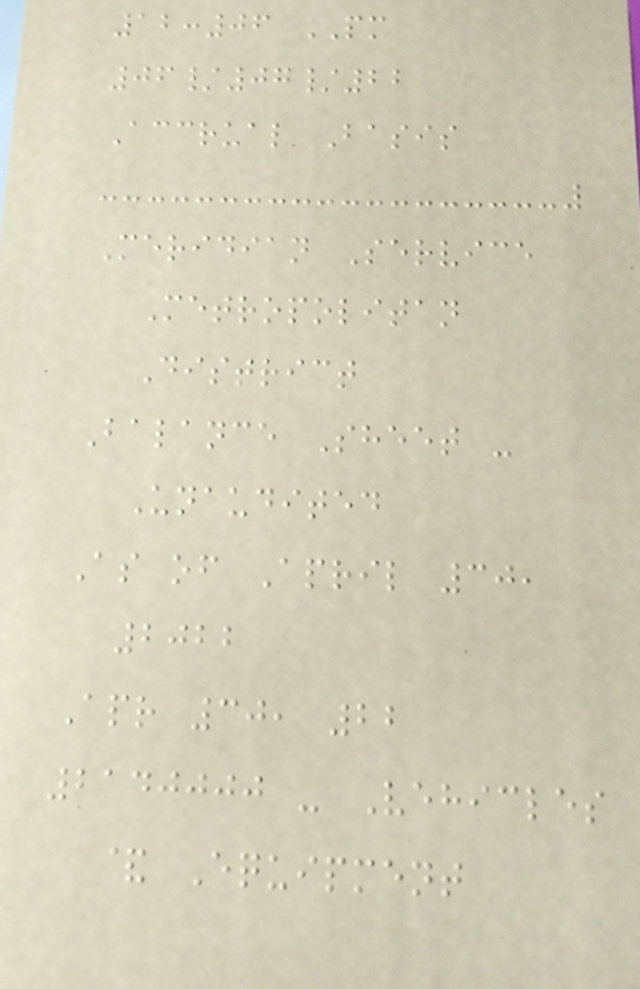12:06 PM
06/07/22
Accrual Basis
Meridian Service
Metropolitan
District
Balance Sheet -
Unaudited
As of April 30,
2022
Apr 30, 22
2140000 - Vehicles
& Equipment
